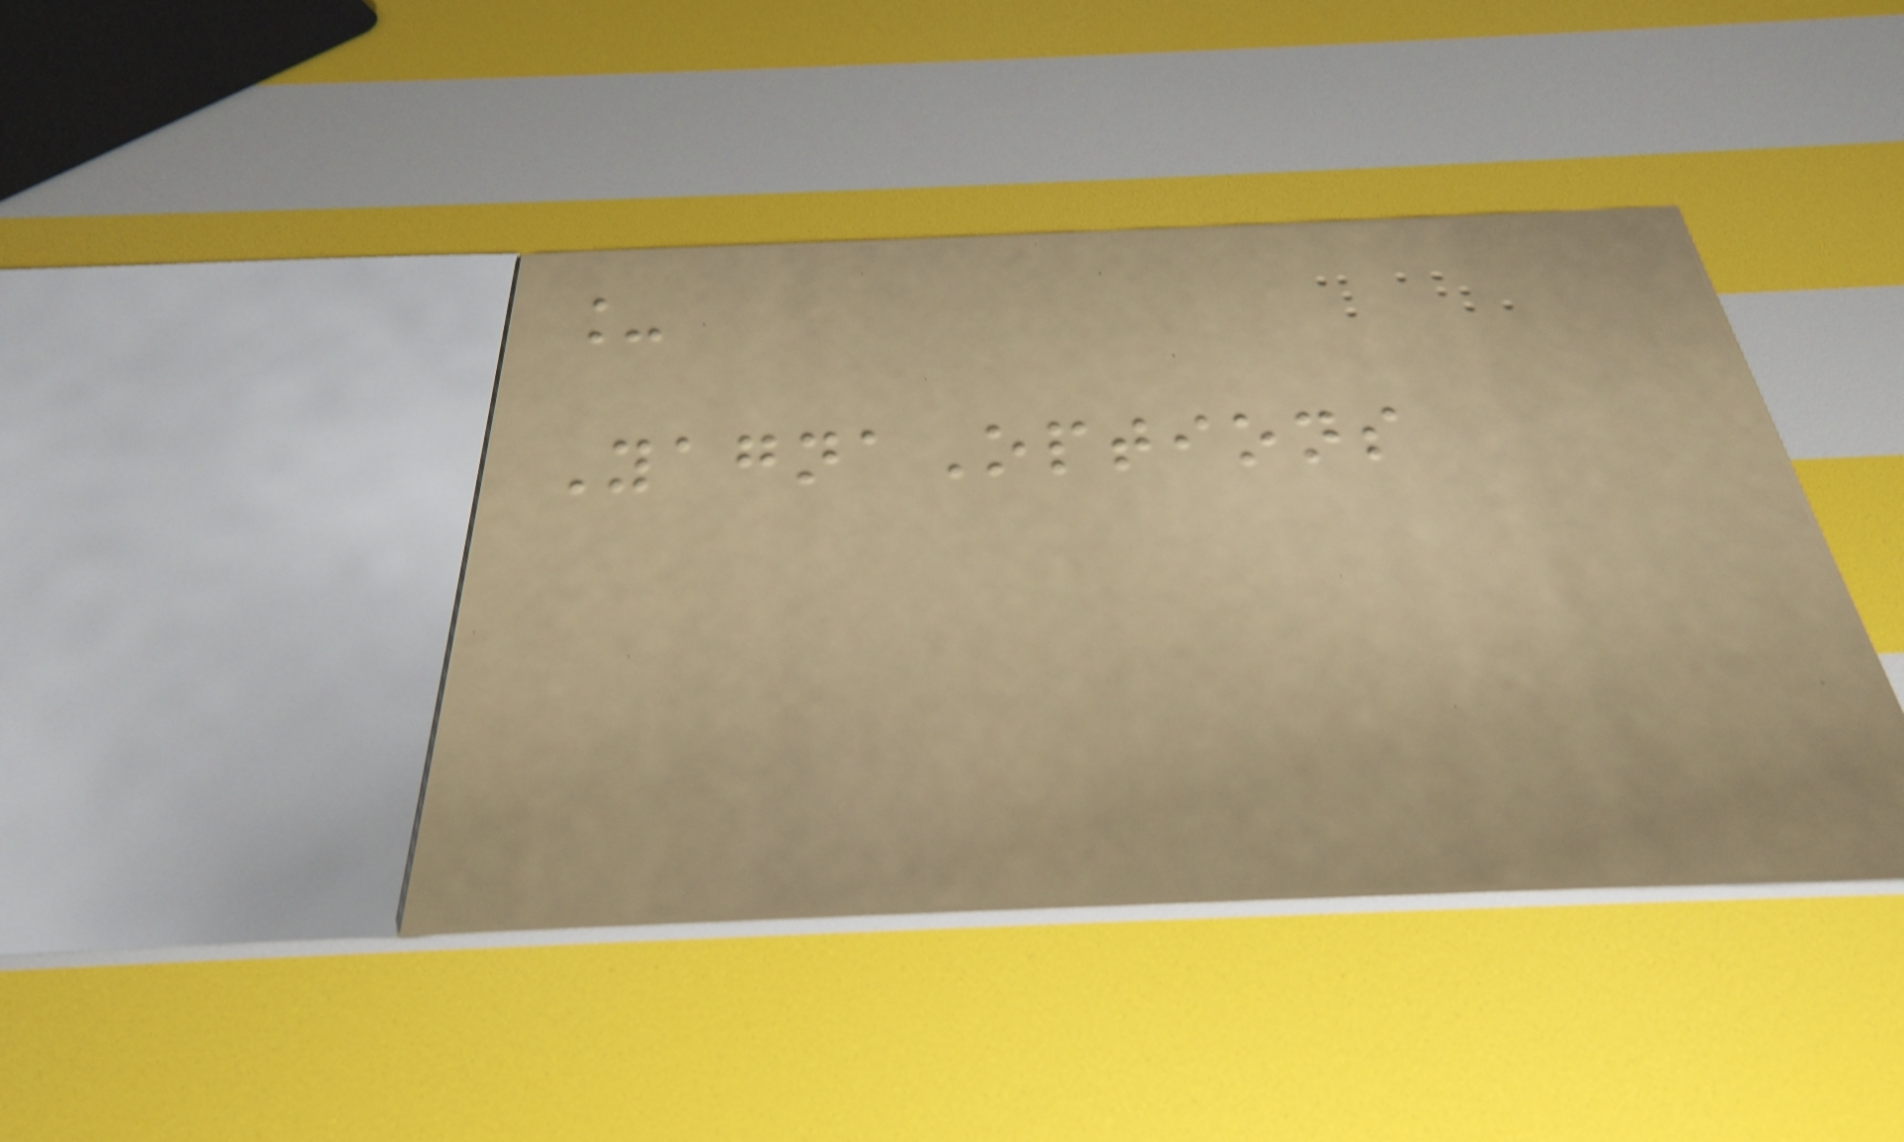_
YagnaOptions
